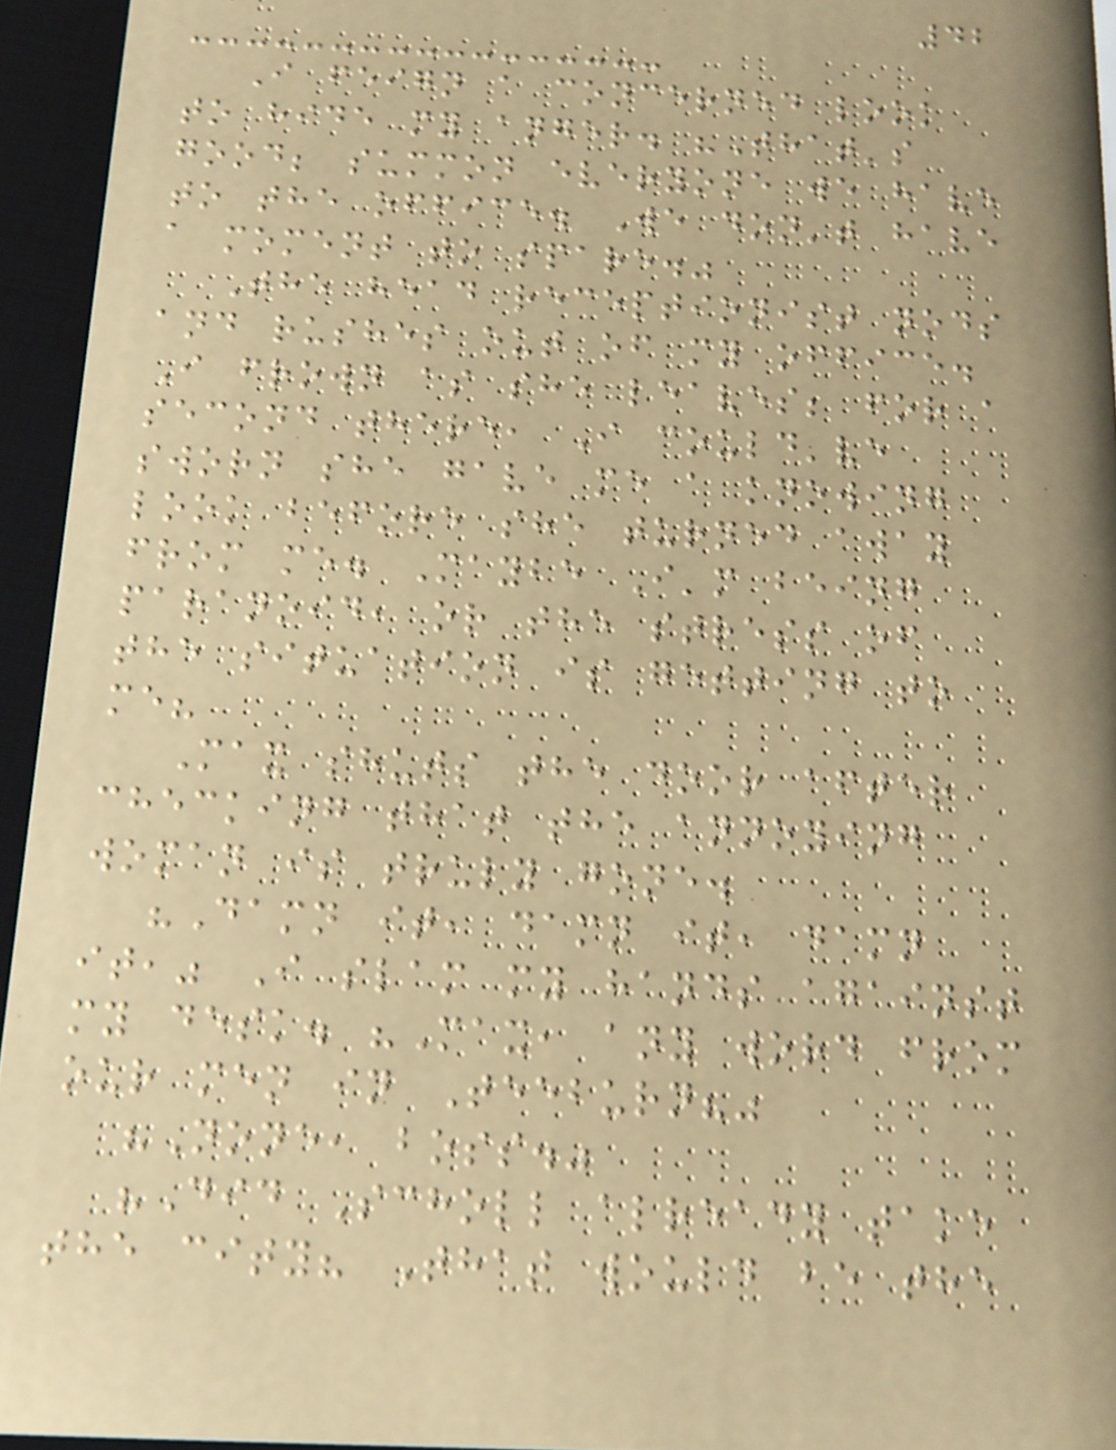42
I feign a concerned look
to hide my anger. "That's
good; summon everyone we have
to the office. We don't have
a moment to spare."
The head receptionist nods
and rushes out of my office.
I frown as she leaves; for a
second there, I could've
sworn she gave me a knowing
look before she turned away
from me. Maybe I'm being
paranoid, or the stress of
the situation is getting to
me?
Max shuts the door after
checking that the annoying
woman is truly gone.
"Damn it, damn it, damn
it," I slam my hands against
my desk. "Max, any word from
our men in Teeburn?"
"None, boss."
"Did Scholl already take
the city? That would be the
